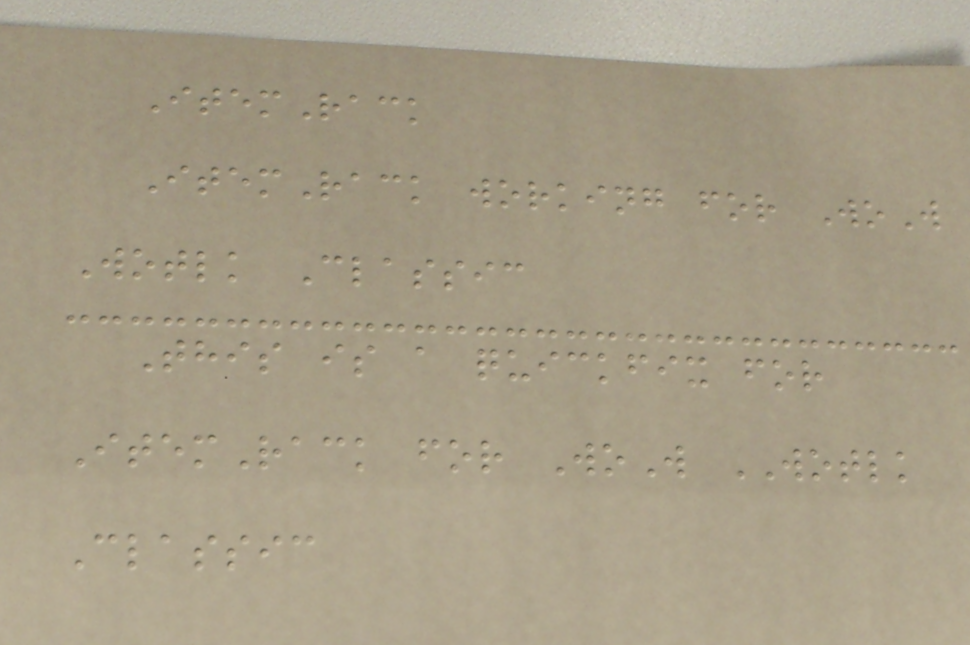ItemRack
ItemRack working for WoW
Wotlk Classic
This is a quickfix for
ItemRack for WoW WOTLK
Classic
